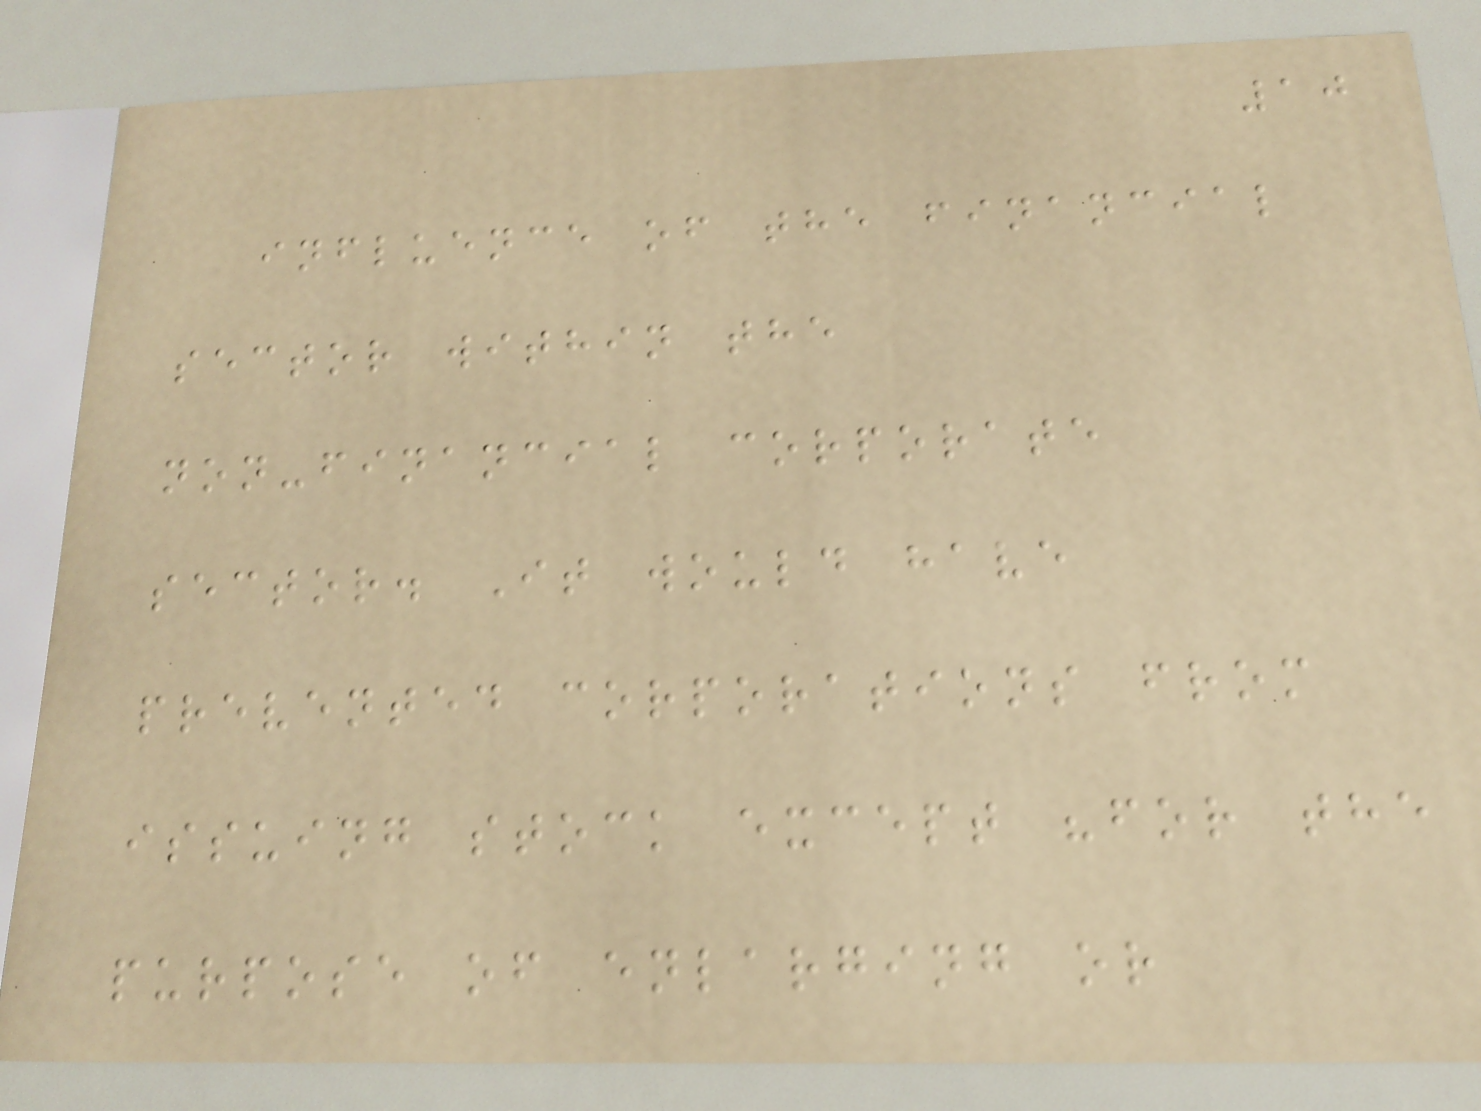10
influence of the financial
sector within the
non-financial corporate
sector. It would have
prevented corporations from
issuing stock except "for the
purpose of enlarging or
